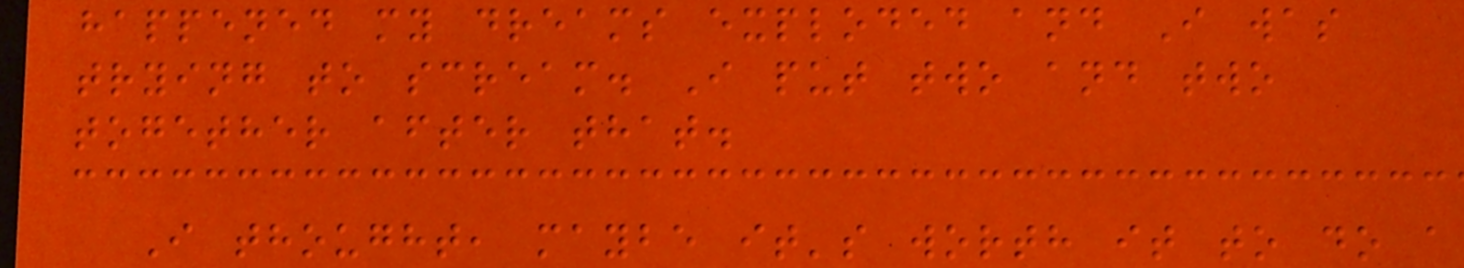happened my dreams exploded and I was
trying to scream. I put two and two
together after that.
I thought, maybe it's worth it to do a
